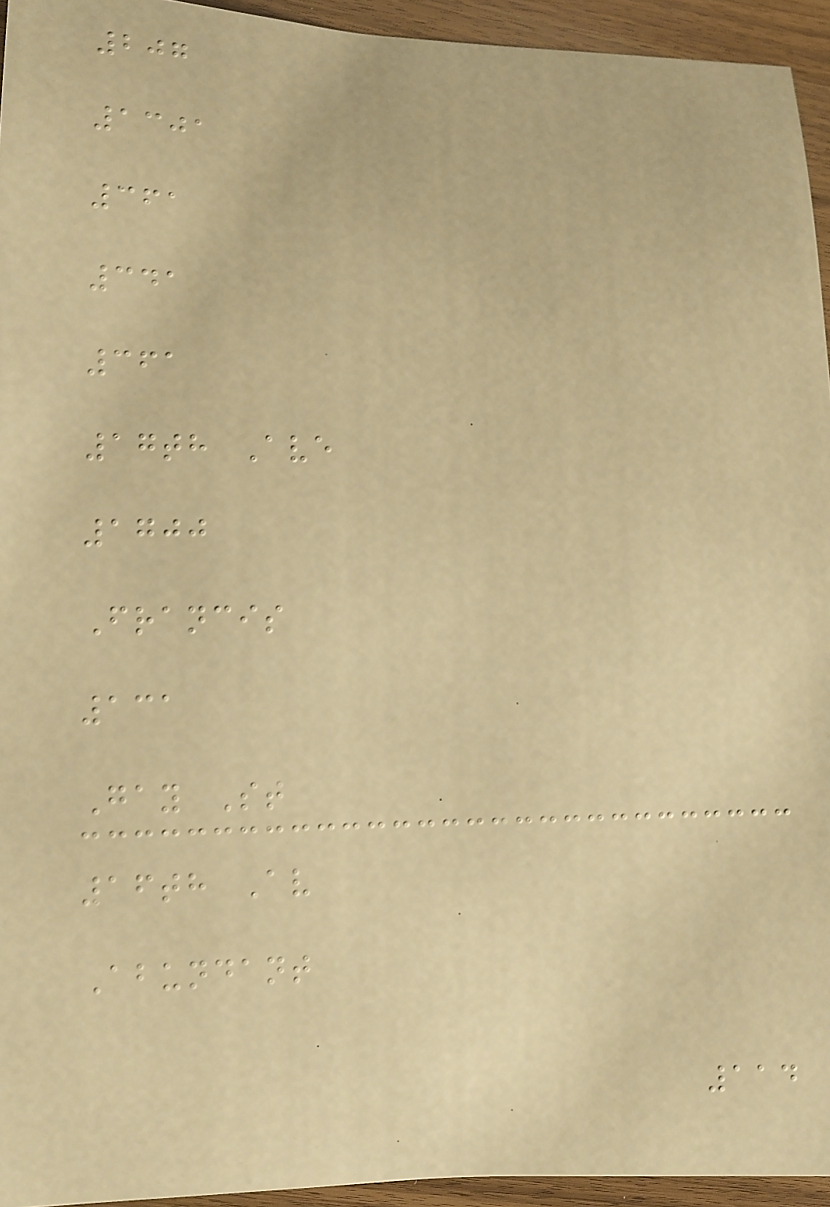207
1301
361
341
361
17th Ave
1700
Francis
131
Gay St
16th Av
Abundant
114
